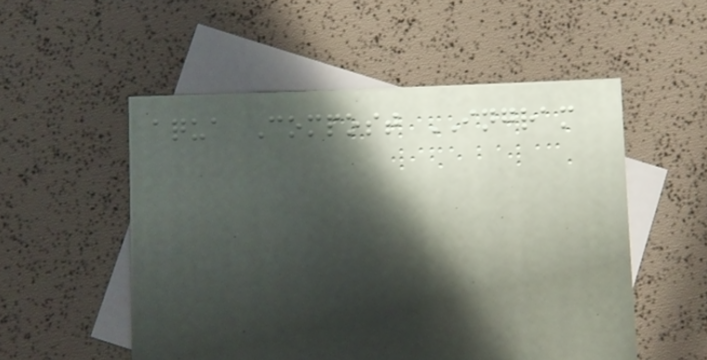aqua Compost INGRAM
